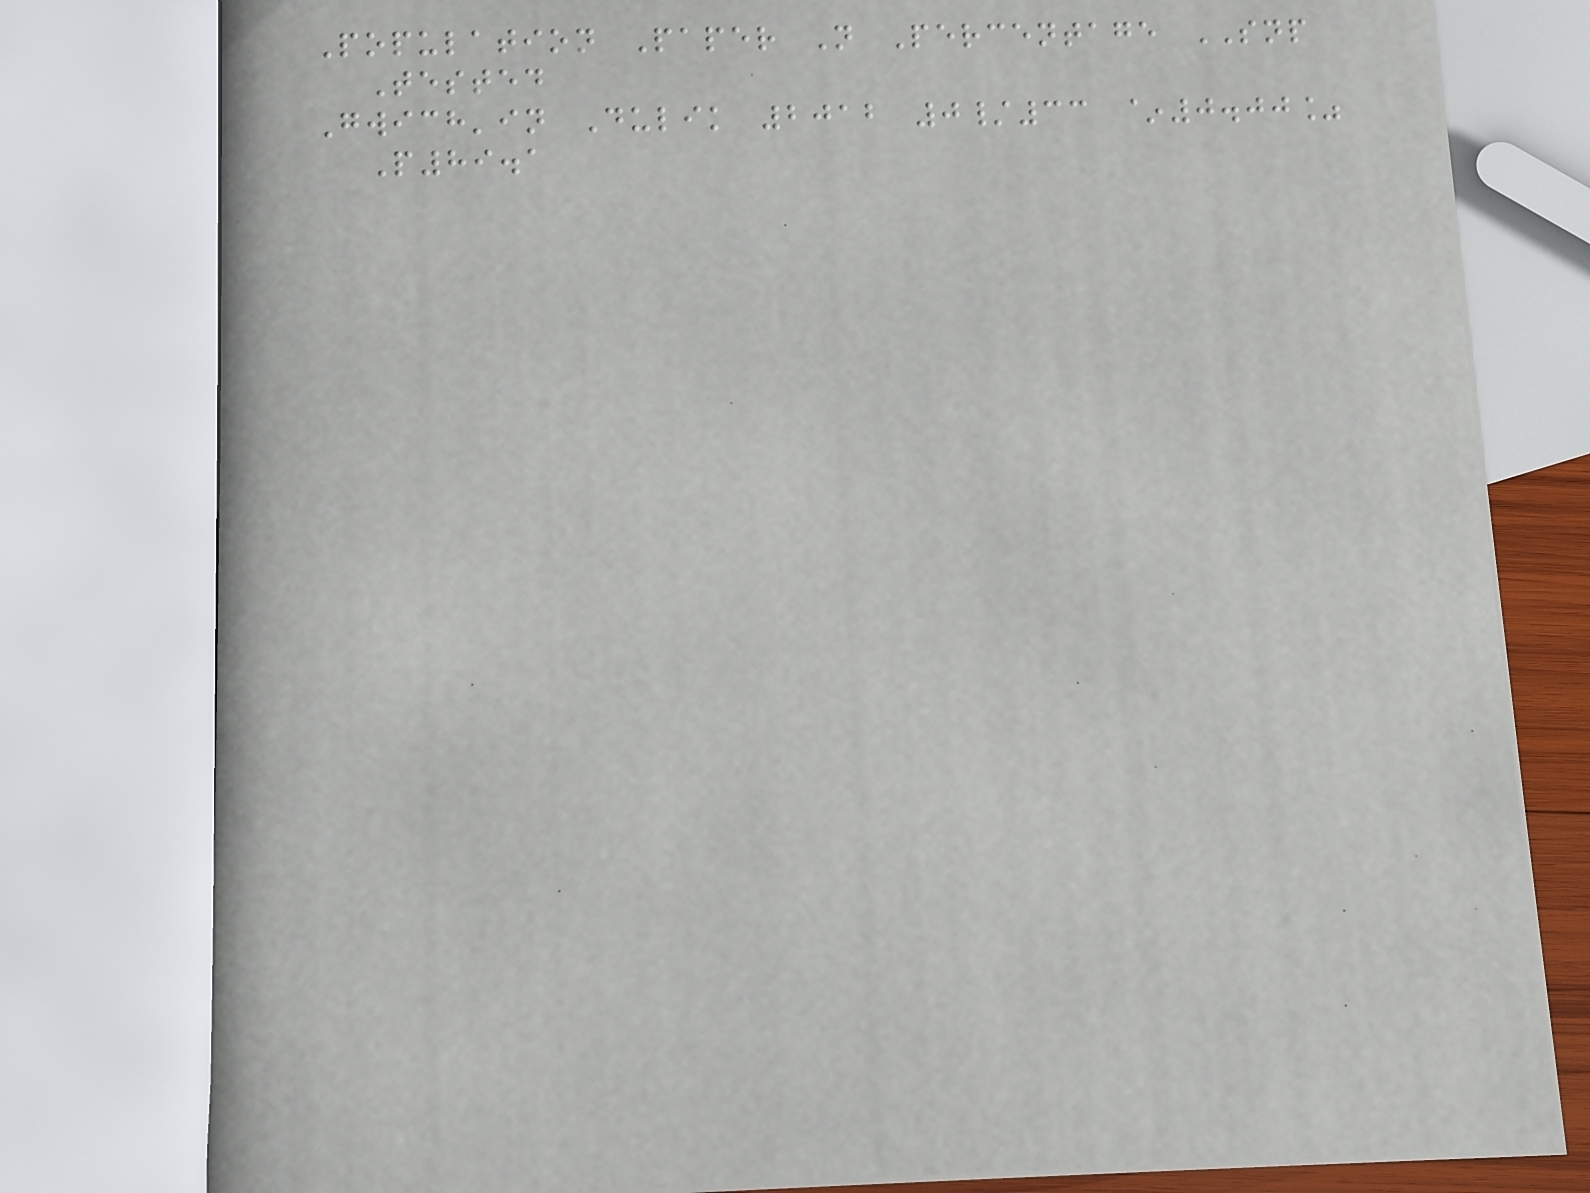Population Paper N Percentage SNP
Tested
Gwich'in Dulik 2012 0/33 ~0.00%
P89.1
